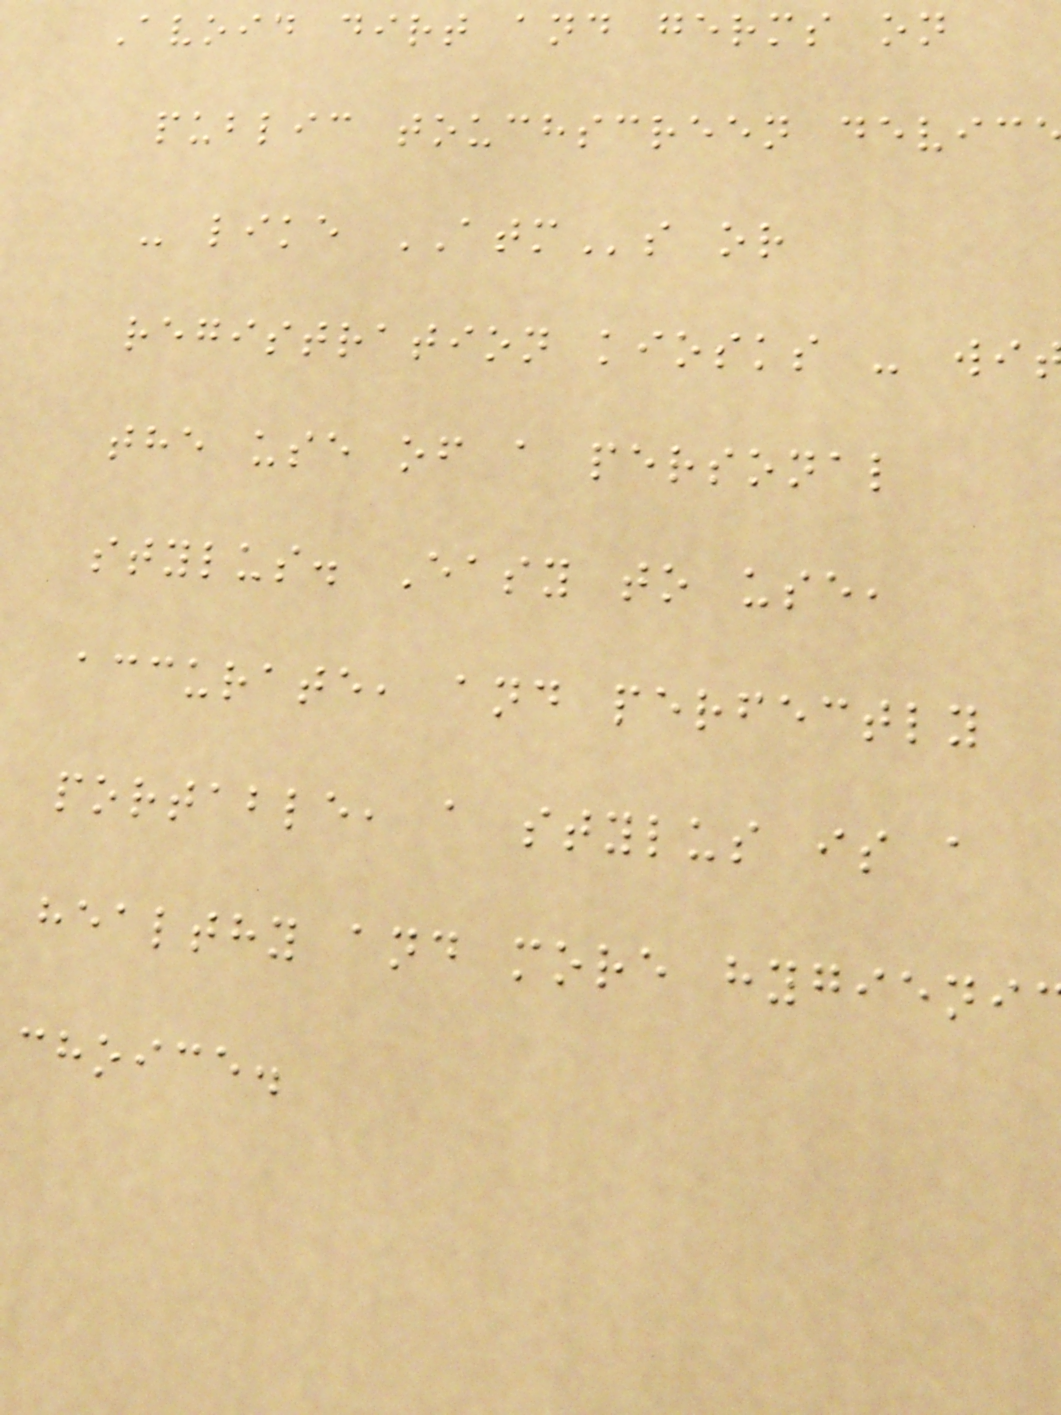Avoid dirt and germs on
public touchscreen devic
- like ATMs or
registration kiosks - wi
the use of a personal
stylus. Easy to use,
accurate, and perfectly
portable, a stylus is a
healthy and more hygieni
choice.
